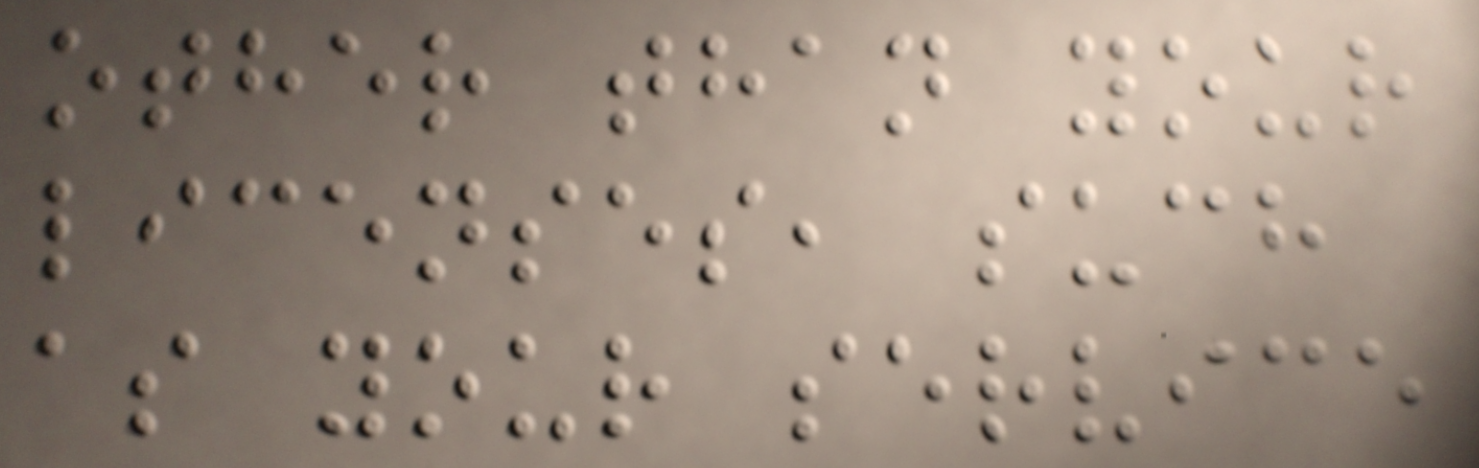other than your
licenses, such
as your service
